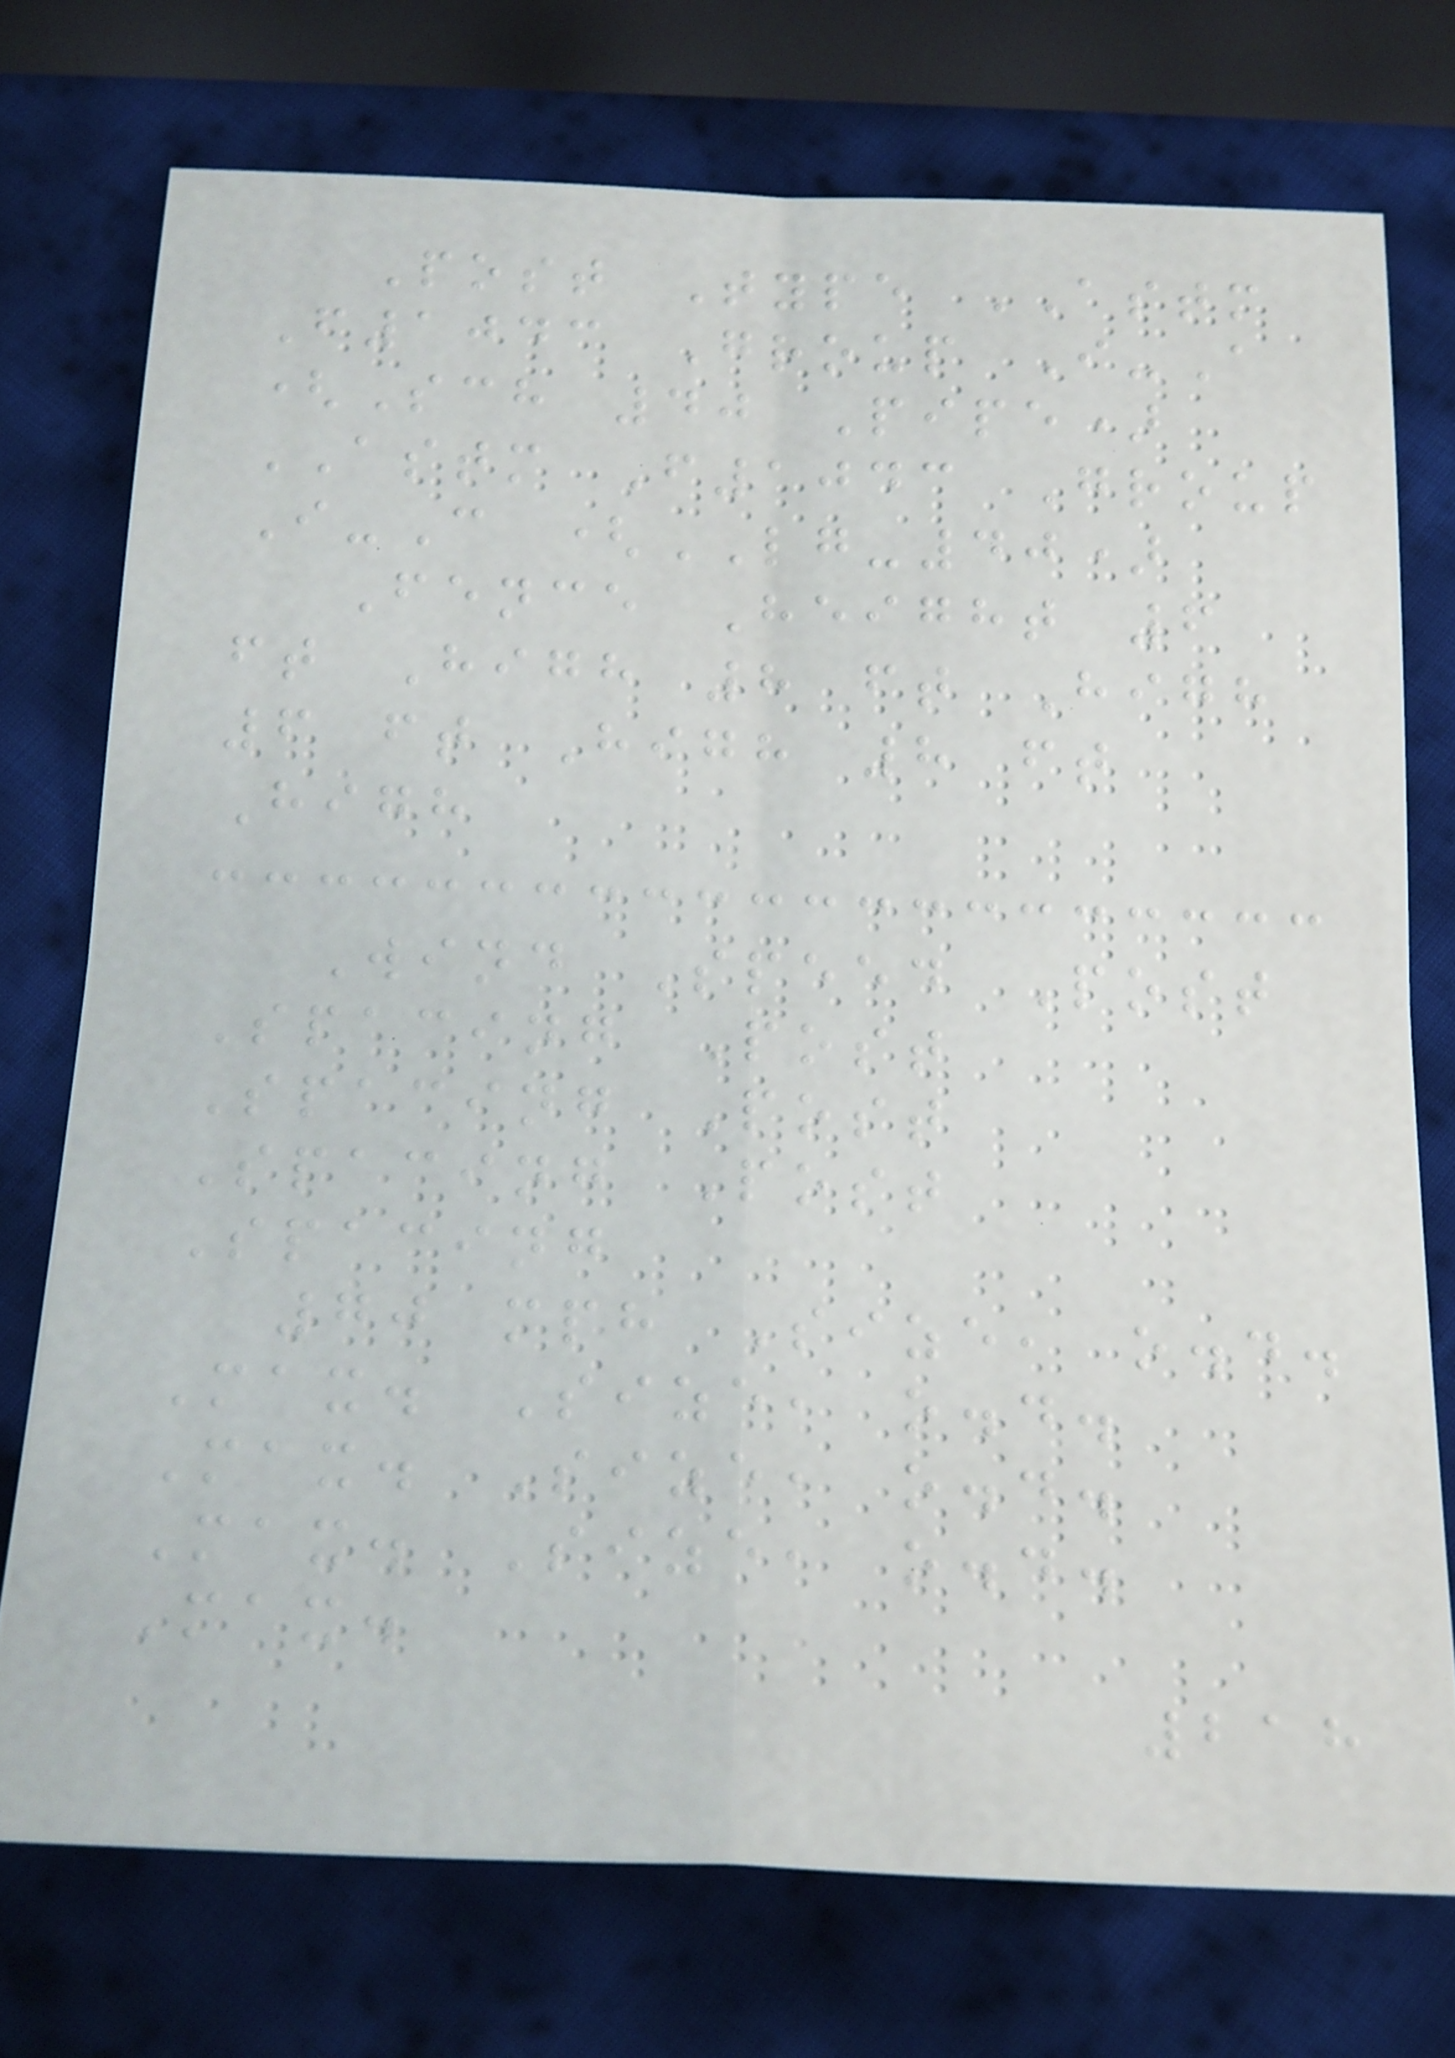Post Type ASTM
F1043 Group I-A
(Sch 40 Pipe)
ASTM F1043 Group
I-C (LG-40)
Fence Height 6
ft High 8 ft High
6 ft High 8 ft
High
Wind Speed Post
Spacing Post
Spacing Post
Spacing Post
Spacing
70 mph Size, o.d.
Max. Size, o.d.
Max. Size, o.d.
Max. Size, o.d.
Max.
218
